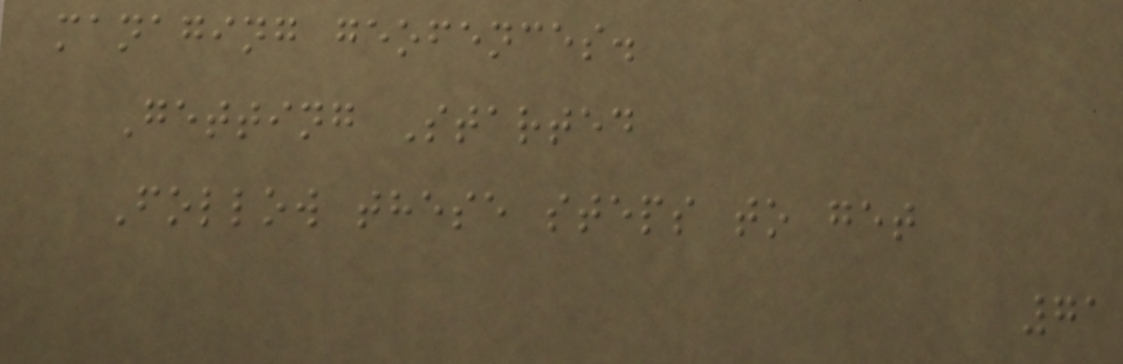managing geofences.
Getting Started
Follow these steps to get
71
